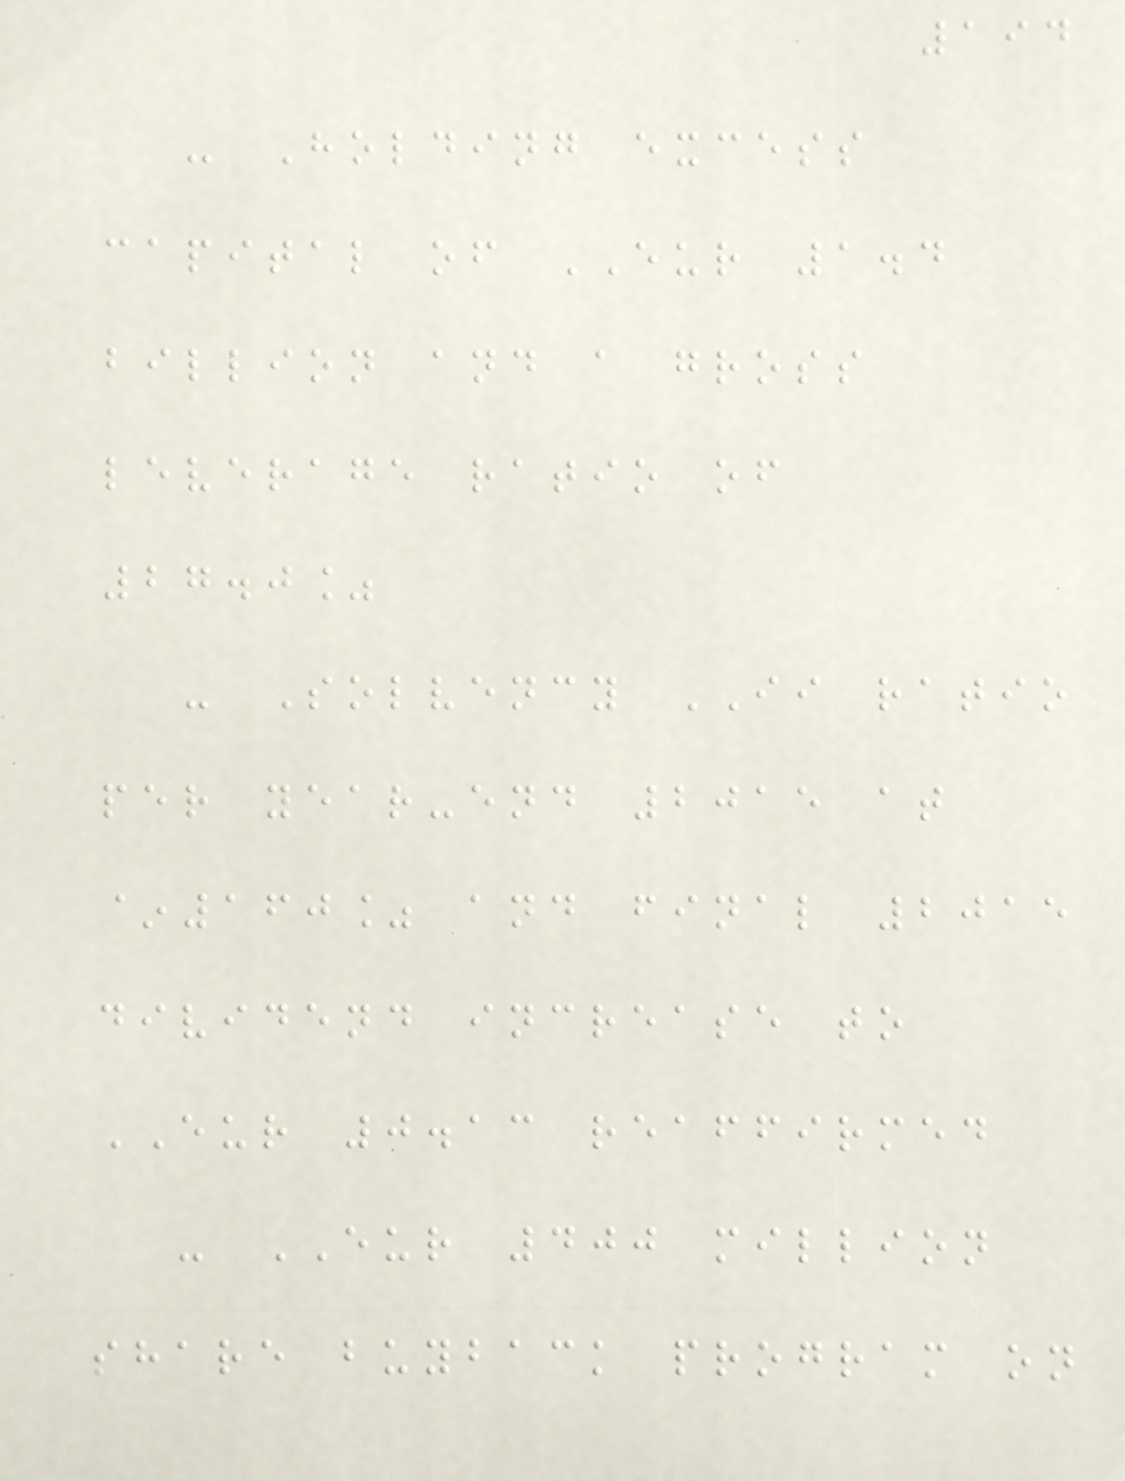194
- Holding excess
capital of EUR 1.4
billion and a gross
leverage ratio of
27.0%
- Solvency II ratio
per year-end 2015 at
~160% and final 2015
dividend increase to
EUR 0.13 reaffirmed
- EUR 400 million
share buyback program on
